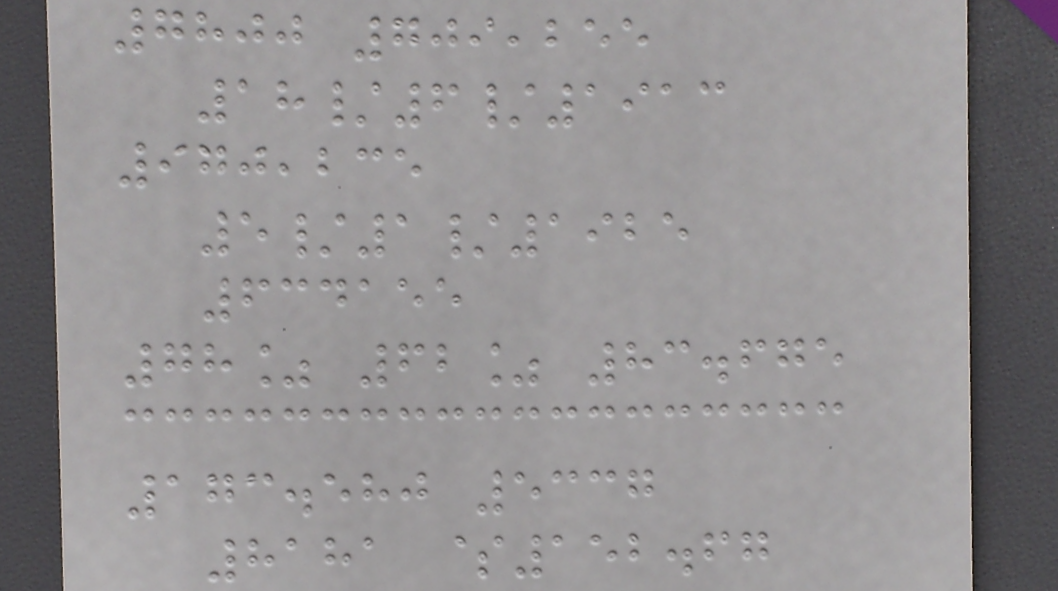7800 709,255
18/6/1913
970,235
5/1/1925
634155
78% 62% 83.675
173.580 5337
8181 $152.67
